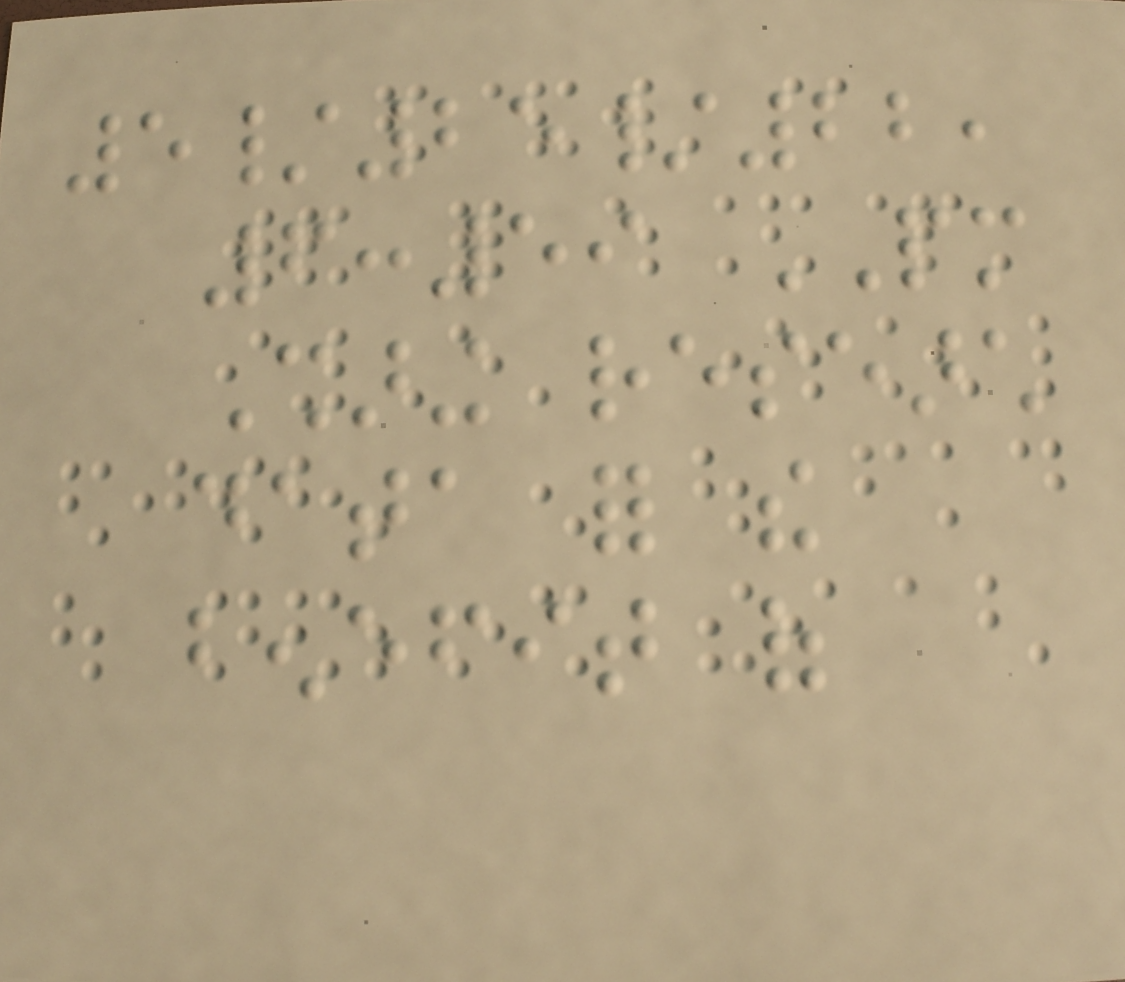5/25/22,
6:59 PM
Sharing research
data for the
benefit of
